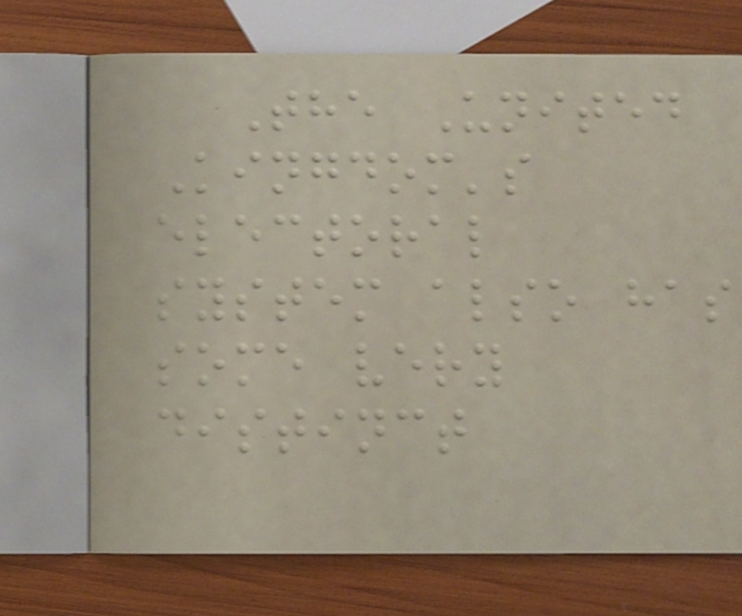The United
Kingdom's
electoral
system also has
some very
distinct
